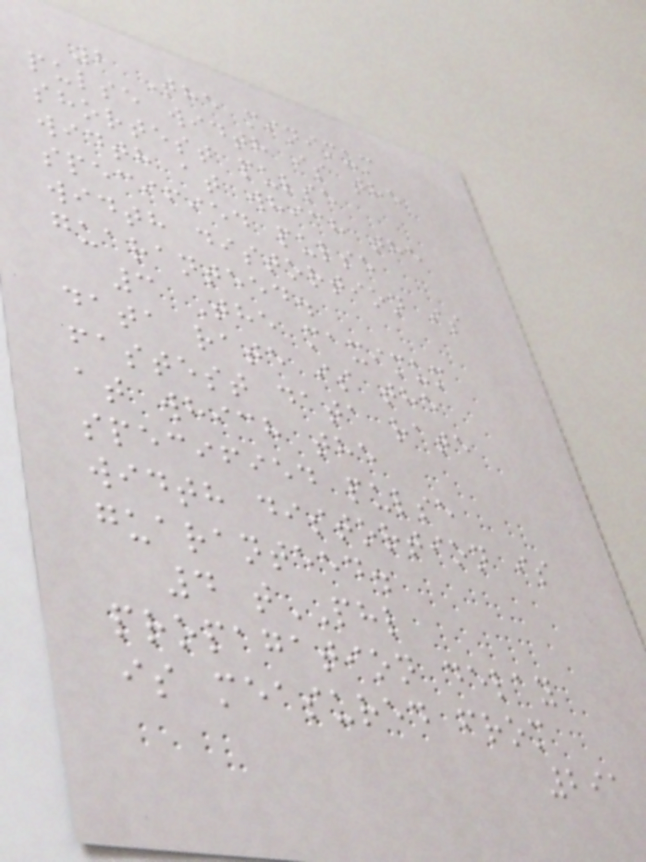2 The minimum
pulse width is the
shortest pulse
width at which the
specified pulse
width distortion is
guaranteed.
3 The maximum
data rate is the
fastest data rate
at which the
specified pulse
width distortion is
guaranteed.
4 tPHL
propagation delay
is measured from
291
